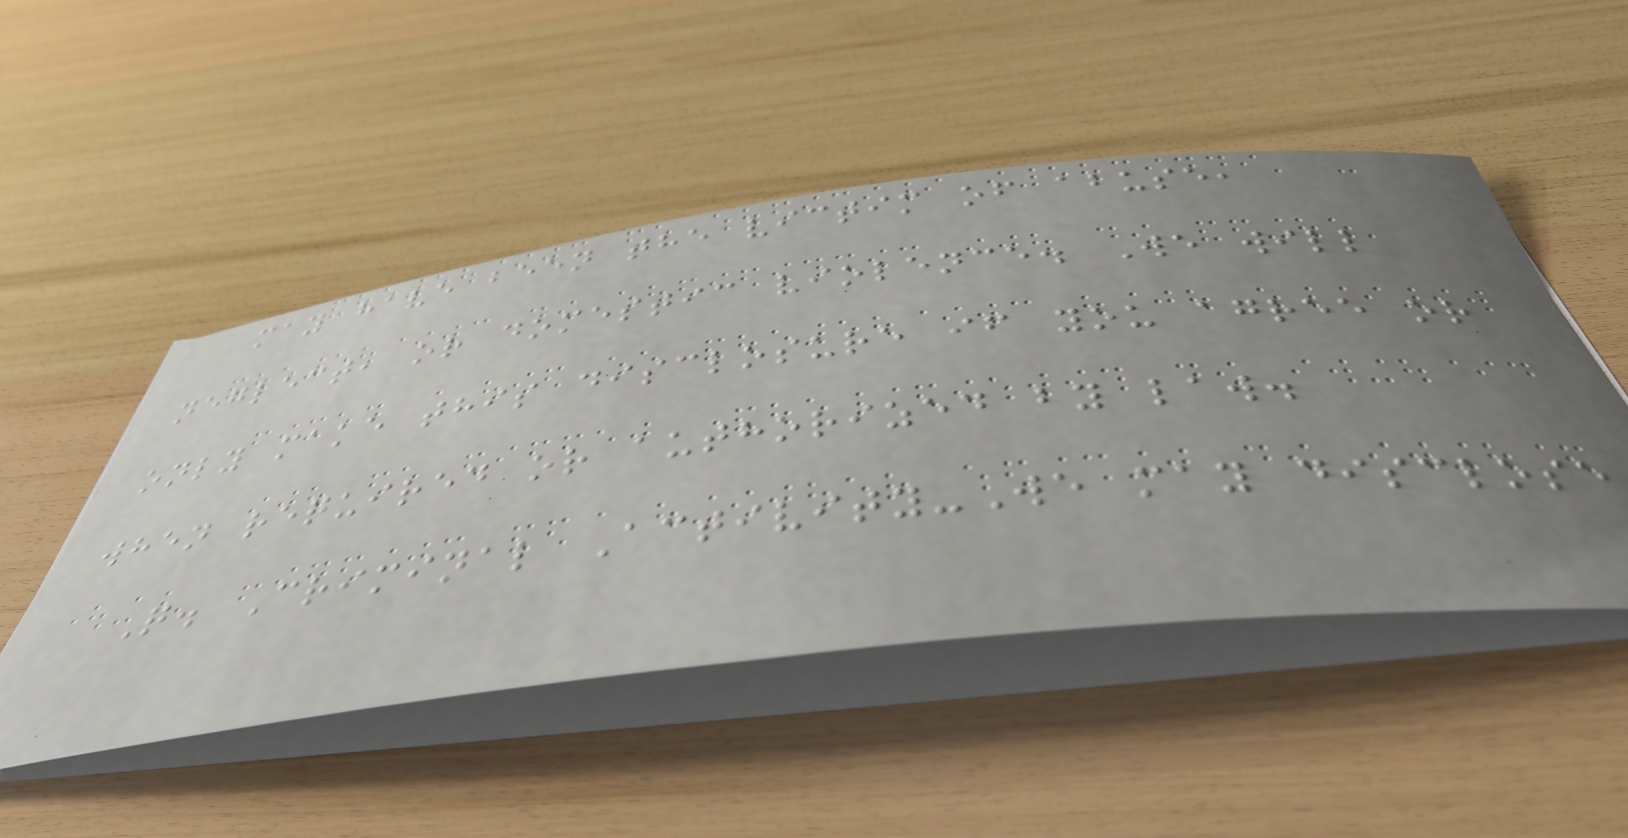may have been the victim of abuse,
neglect, or domestic violence. We will
only make this disclosure if you agree or
when required or authorized by law.
Q. Criminal Activity-We may disclose
